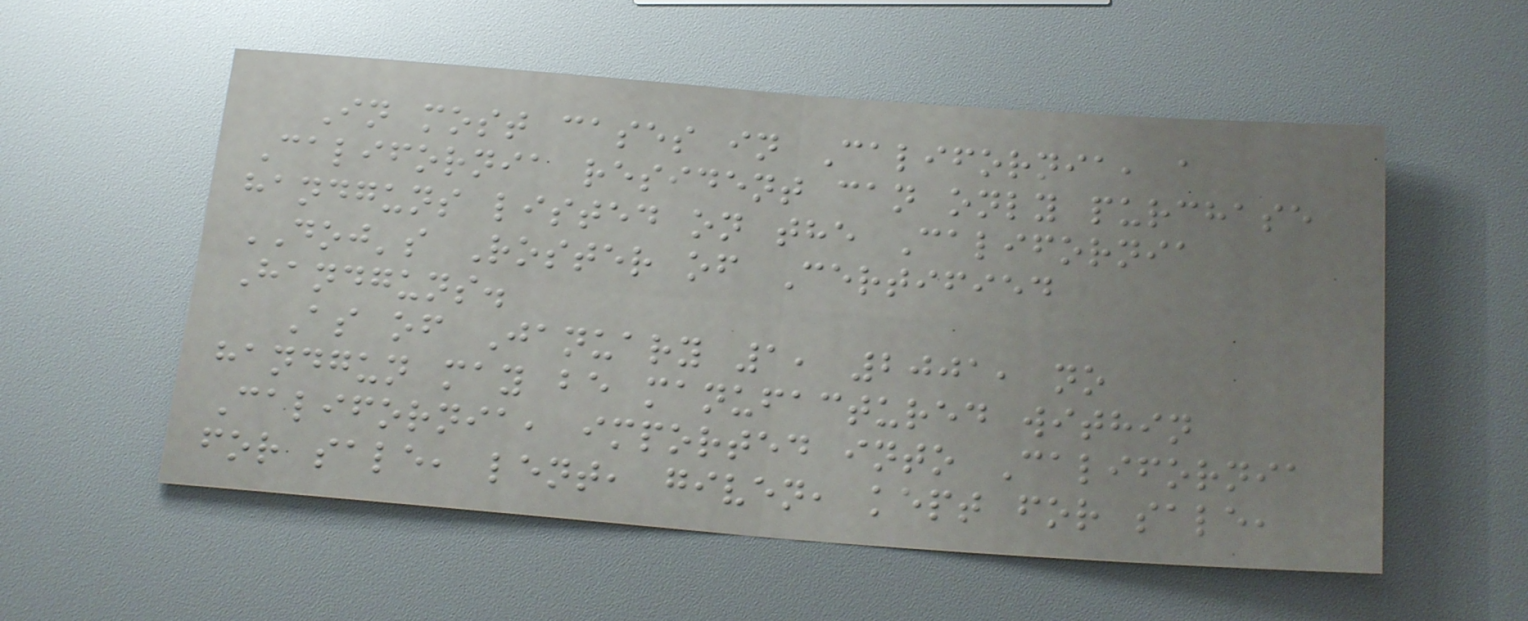In most cases in California, a
California resident can only purchase
handguns listed on the California
DOJ's Roster of Certified
Handguns.
As of January 1, 2001, no
handgun may be manufactured within
California, imported into California
for sale, lent, given, kept for sale,
